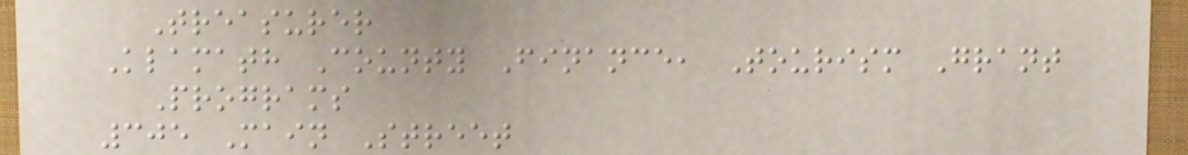Treasurer
Klamath County Finance, Tourism Grant
Programs
305 Main Street
